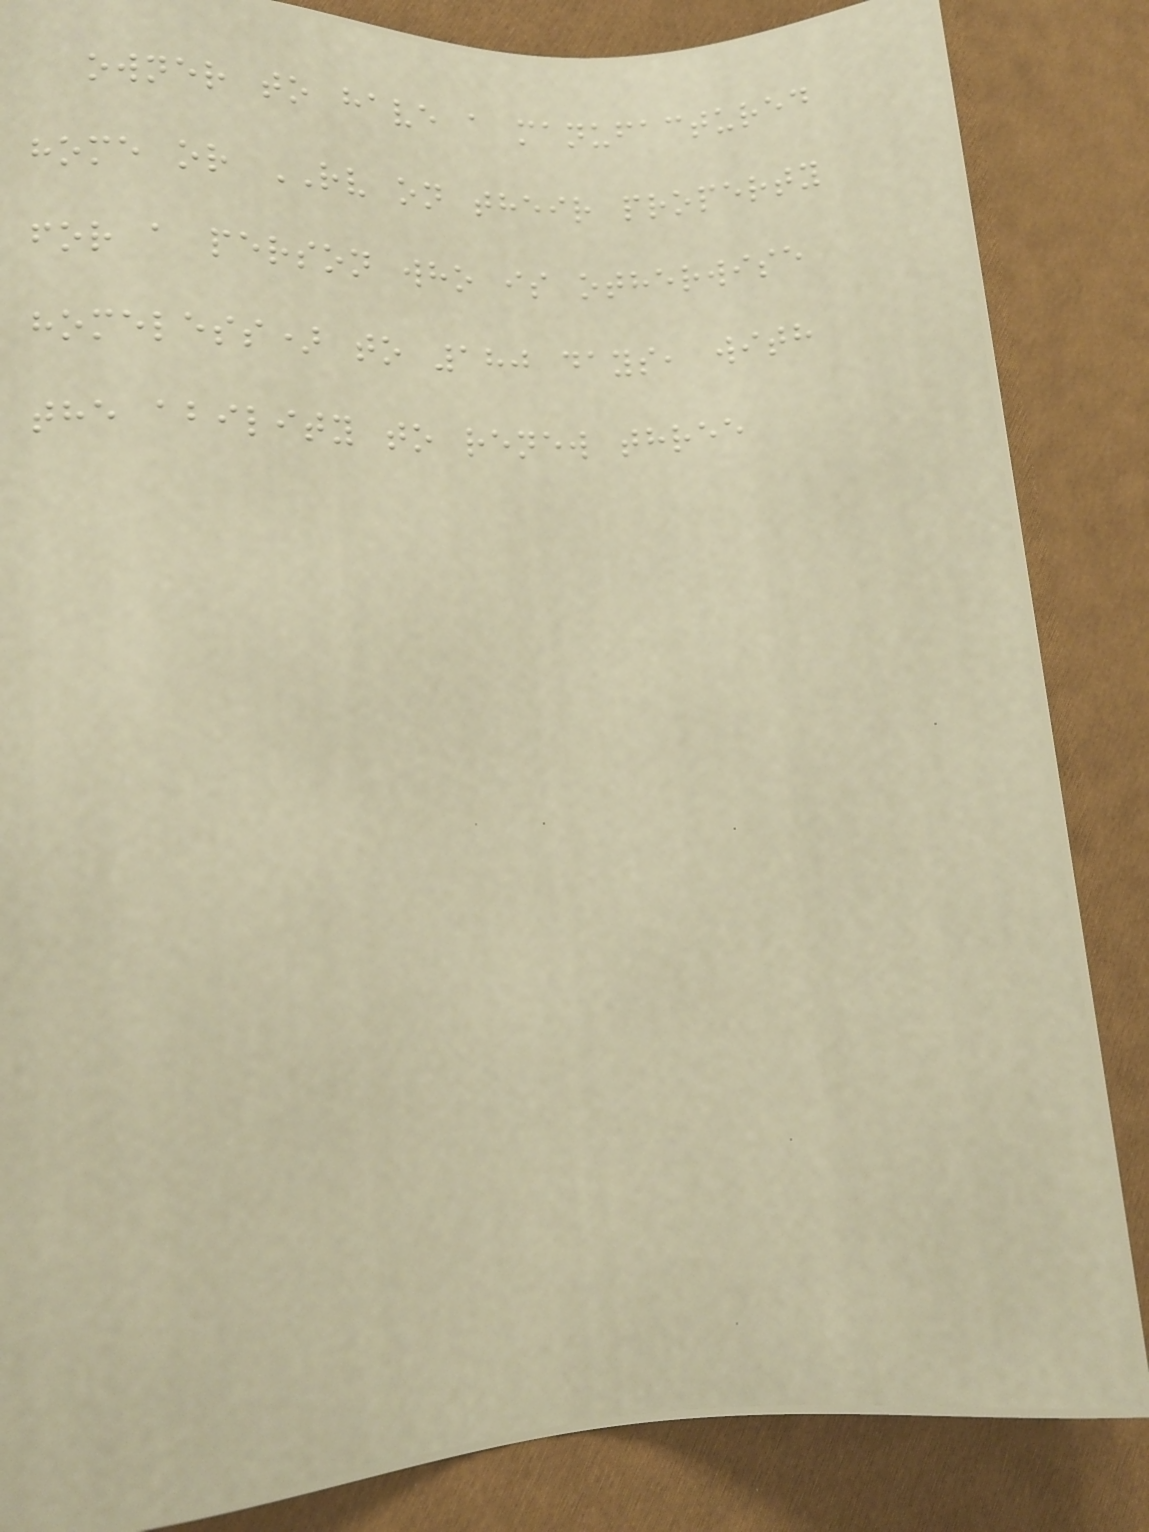owner to have a manufactured
home or RV on their property
for a person who is otherwise
homeless) to 180 days, with
the ability to renew three
